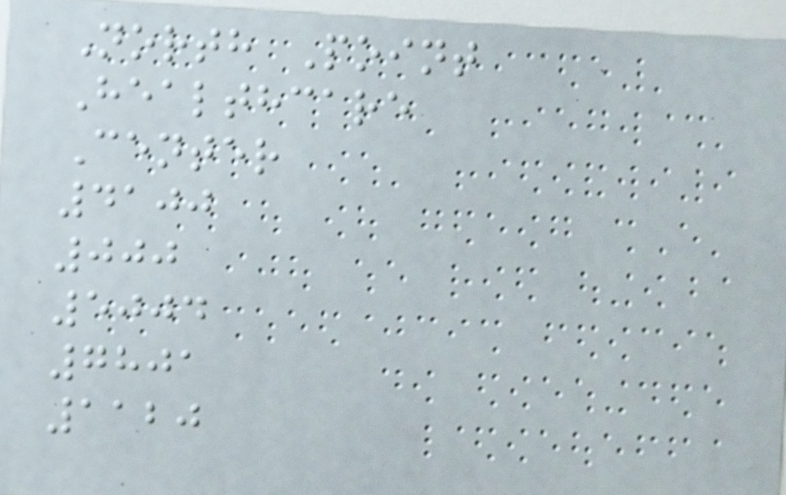North Point
Healthcare
Center
4100
000
5004
7801
1120
